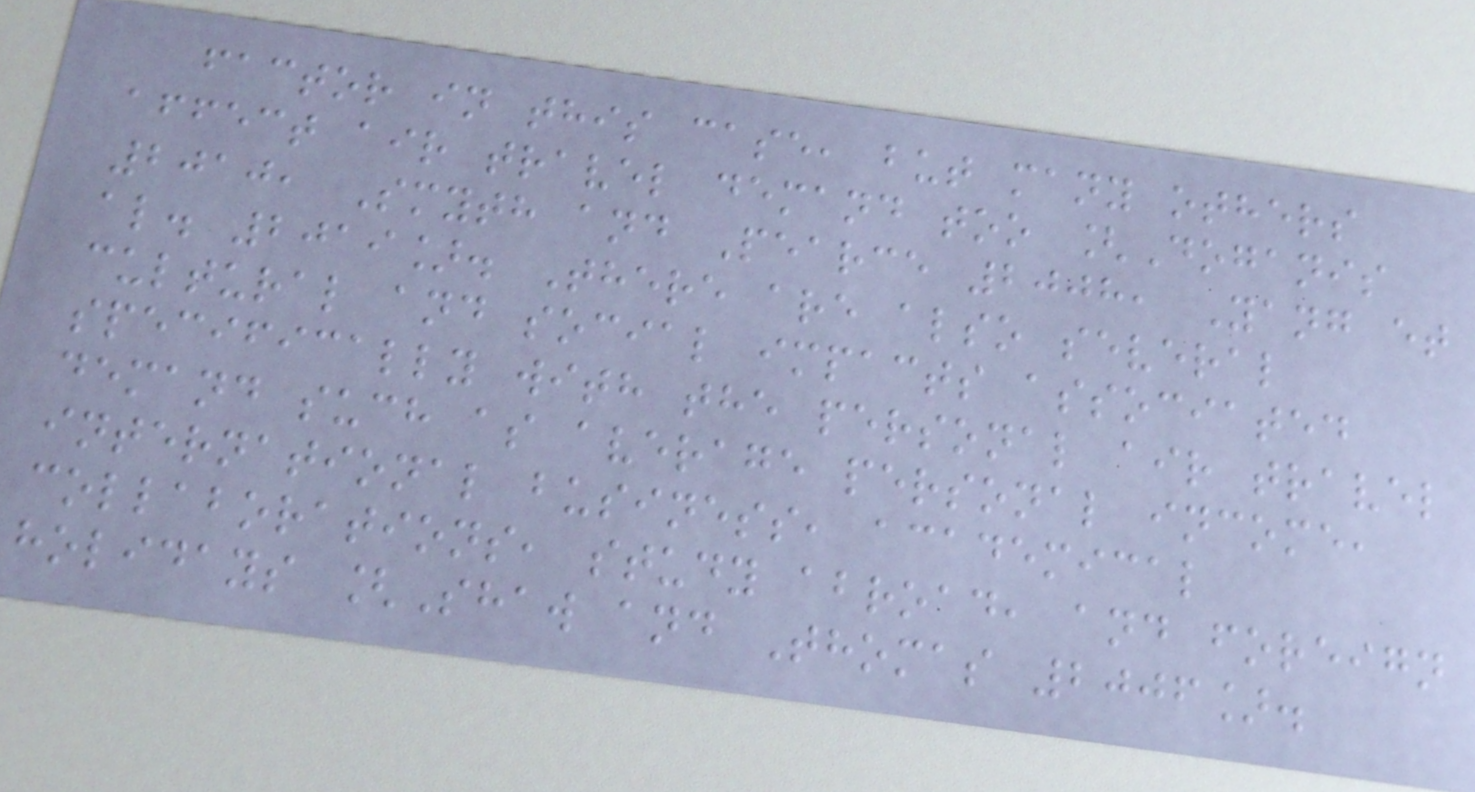factor in this case, but many others
affect air travel demand too [Doganis
2010, Smyth and Pearce 2008, Yang et
al. 2019]. There are also several
cultural and social impacts associated
specifically with the personal air travel
demand such as average personal income,
international business, academical
collaborations, study abroad, and foreign
holidays [Shaw and Thomas 2006].
